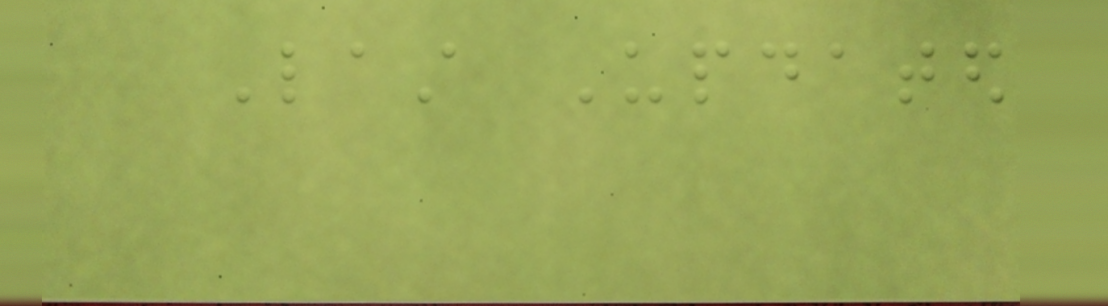Last Updated
